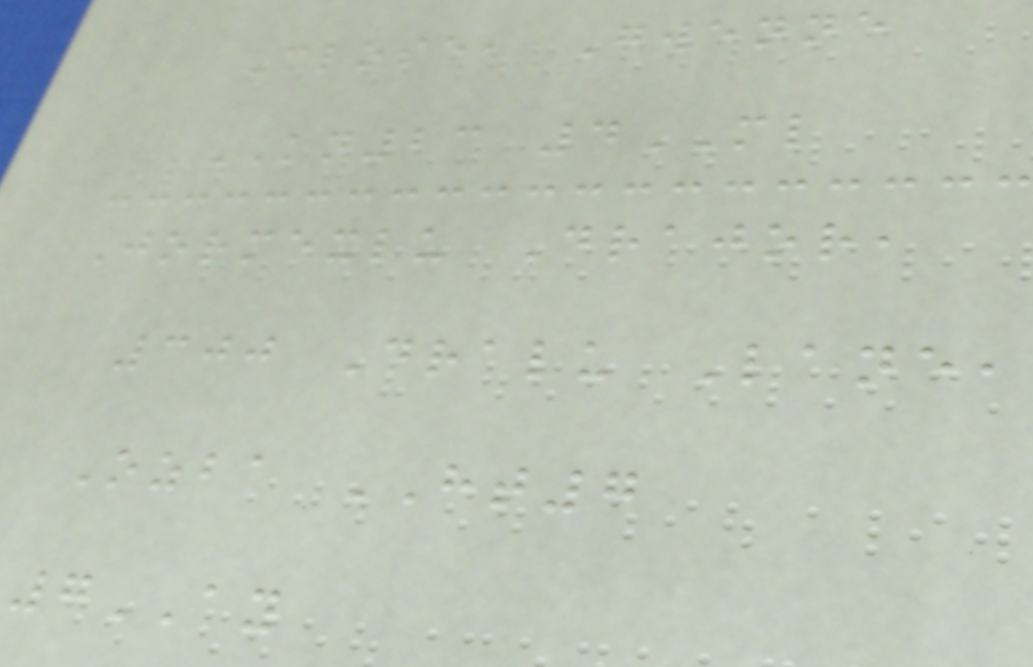Close, Gwenne
KN23 4ML
Jormexlu Drajor,
300 Dralu Lane,
Ozba HT7
7AY
